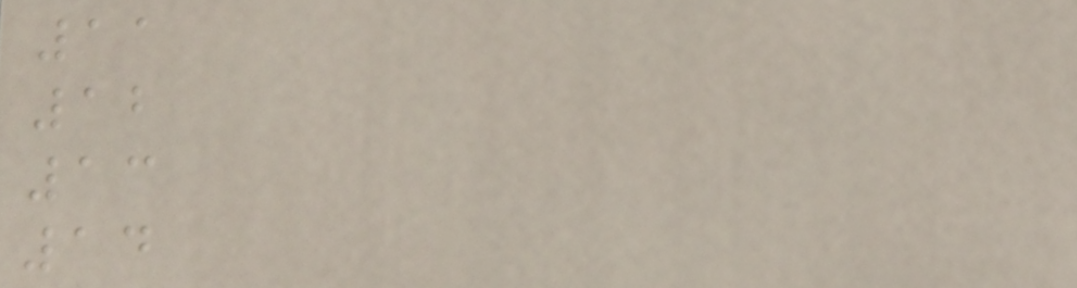11
12
13
14
